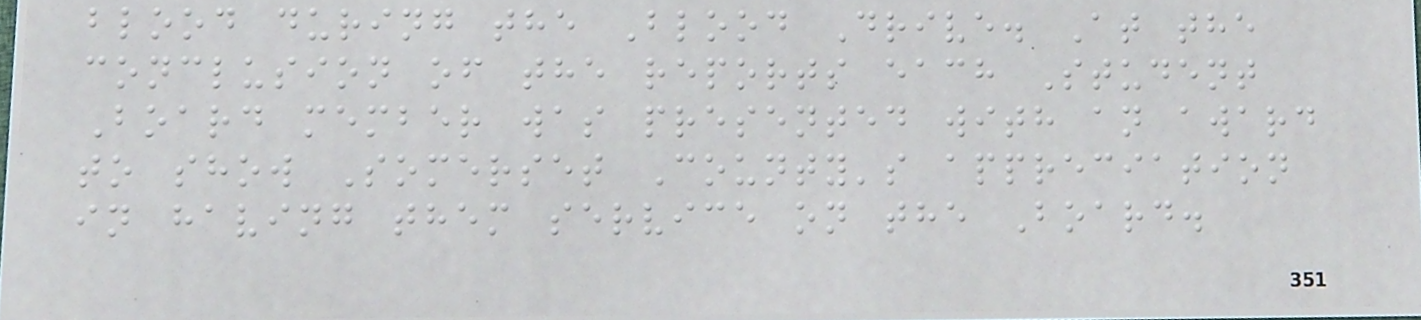blood during the Blood Drive. At the
conclusion of the reports each Student
Board member was presented with an award
to show Somerset County's appreciation
in having them service on the Board.
